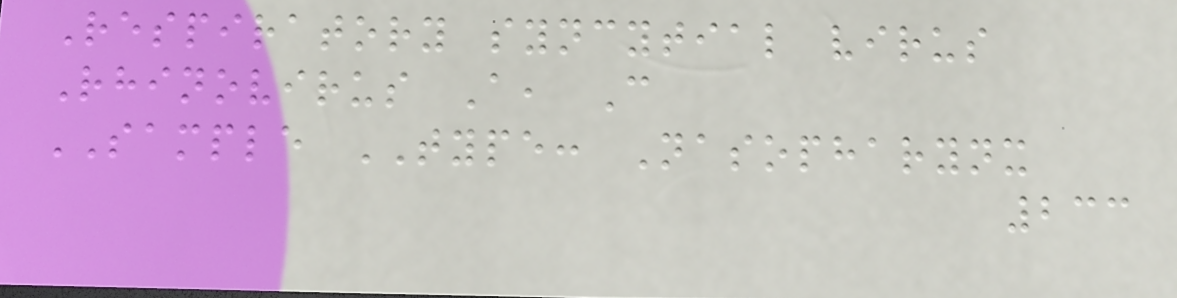Respiratory syncytial virus
Rhinovirus A, C
SAMPLE TYPE: Nasopharynx
233
